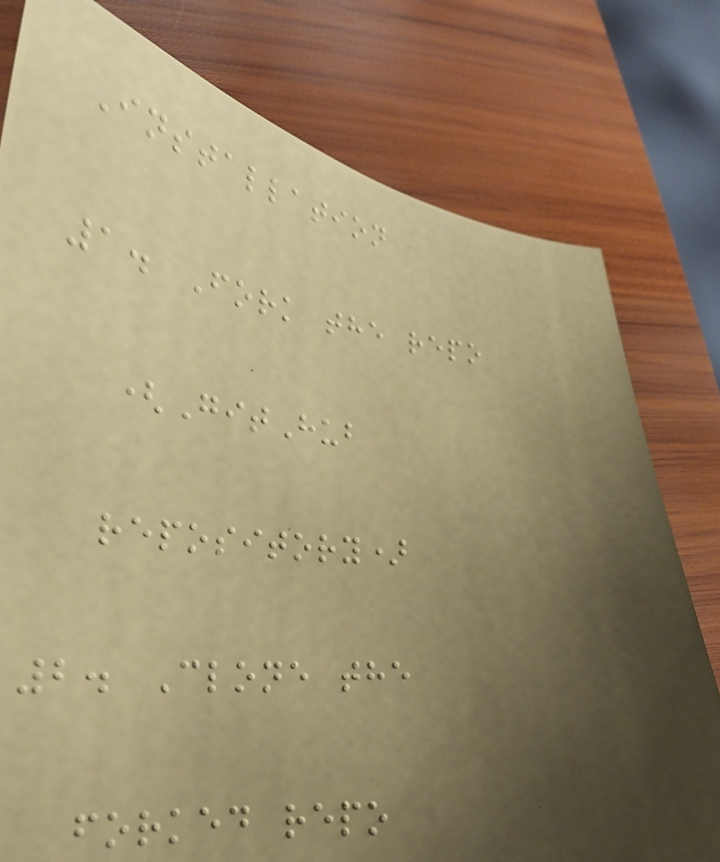Installation
1. Fork the repo
(GitHub
repository)
2. Clone the
forked repo
